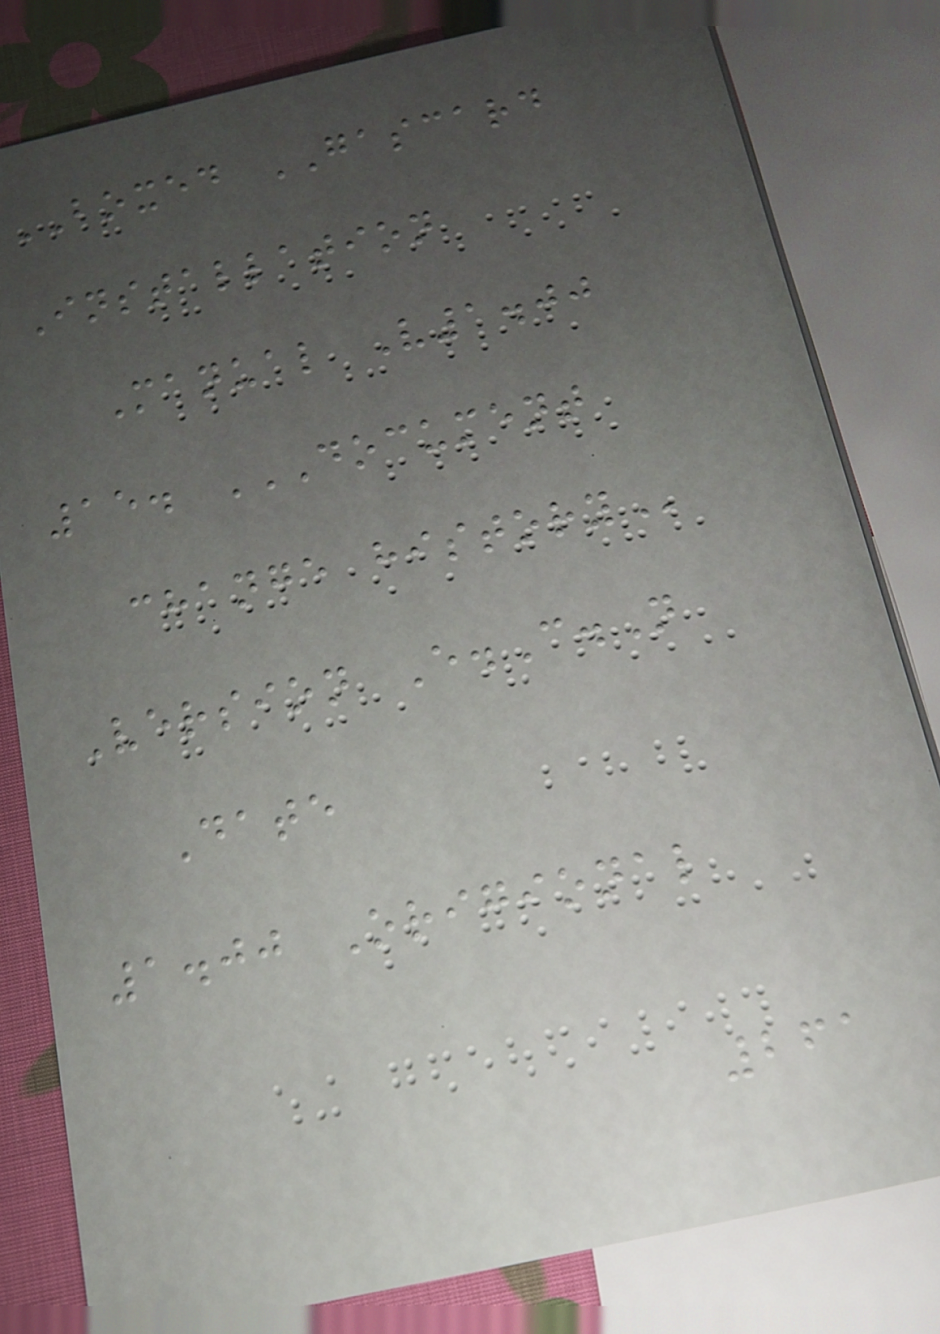BOXED GASCARD
Installation
Manual V1.00
15. DOCUMENT
CHANGE HISTORY
Version E.C.N
Date
1.00 Origional
261
